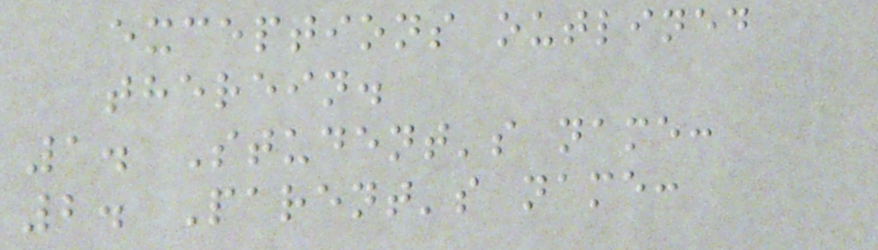exceptions outlined
therein.
1. Student's name:
2. Parent's name:
